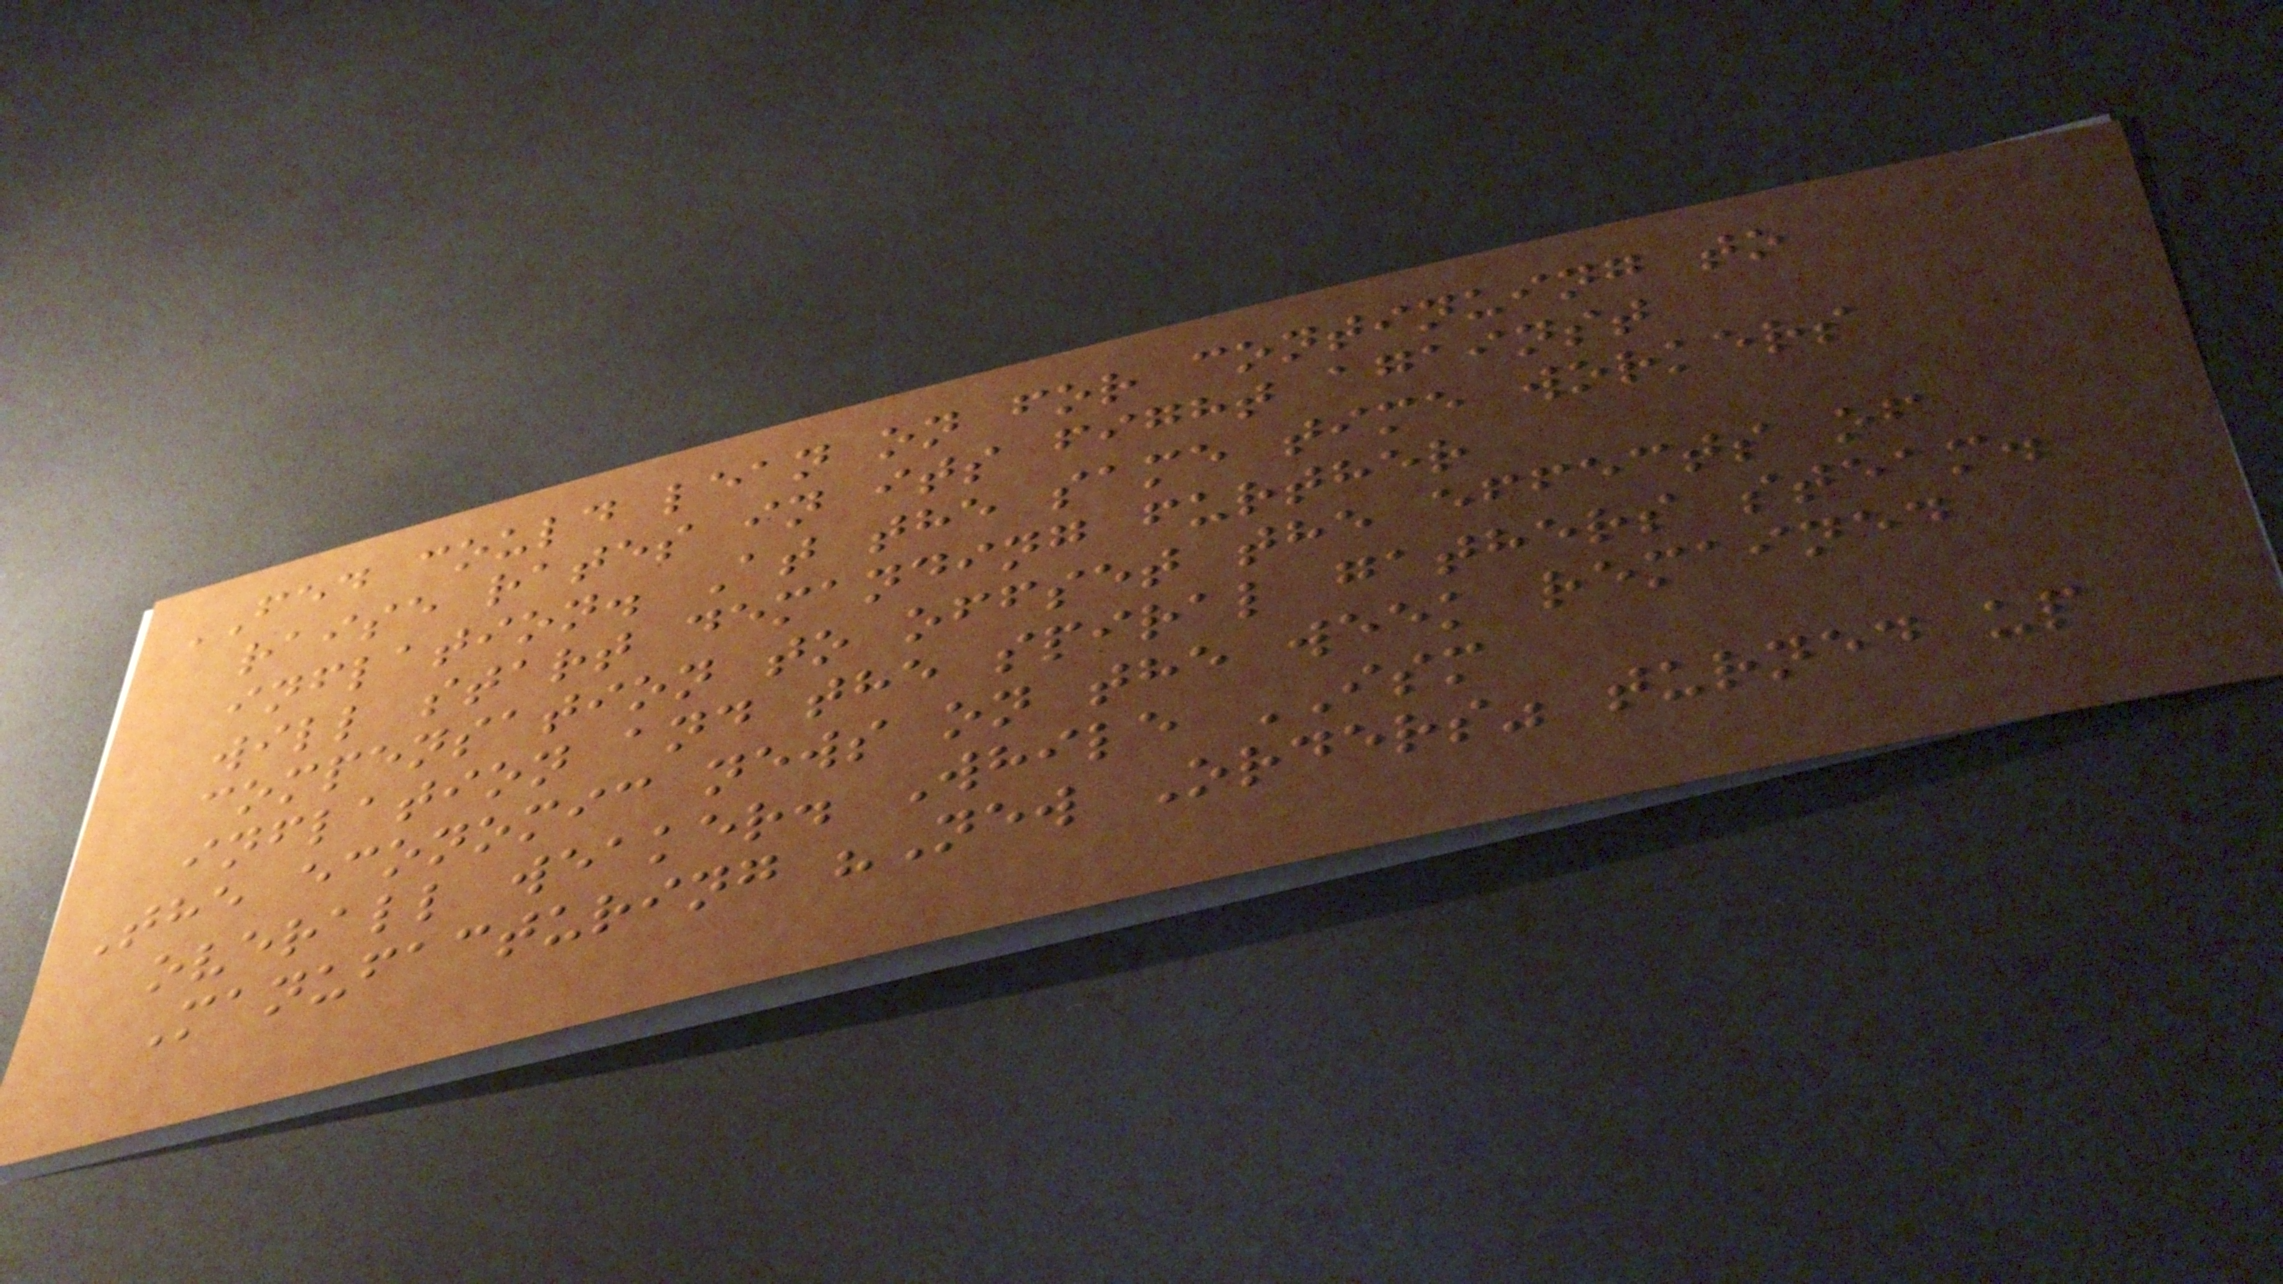FED could lean on for continuing to
raise rates in its fight against
inflation. At the same time workers
will start demanding further
compensation to offset the effects of
inflation and the spiral gathers steam.
The economic news on the week remained
overall weaker. While ISM
Manufacturing "New Orders" turned up
